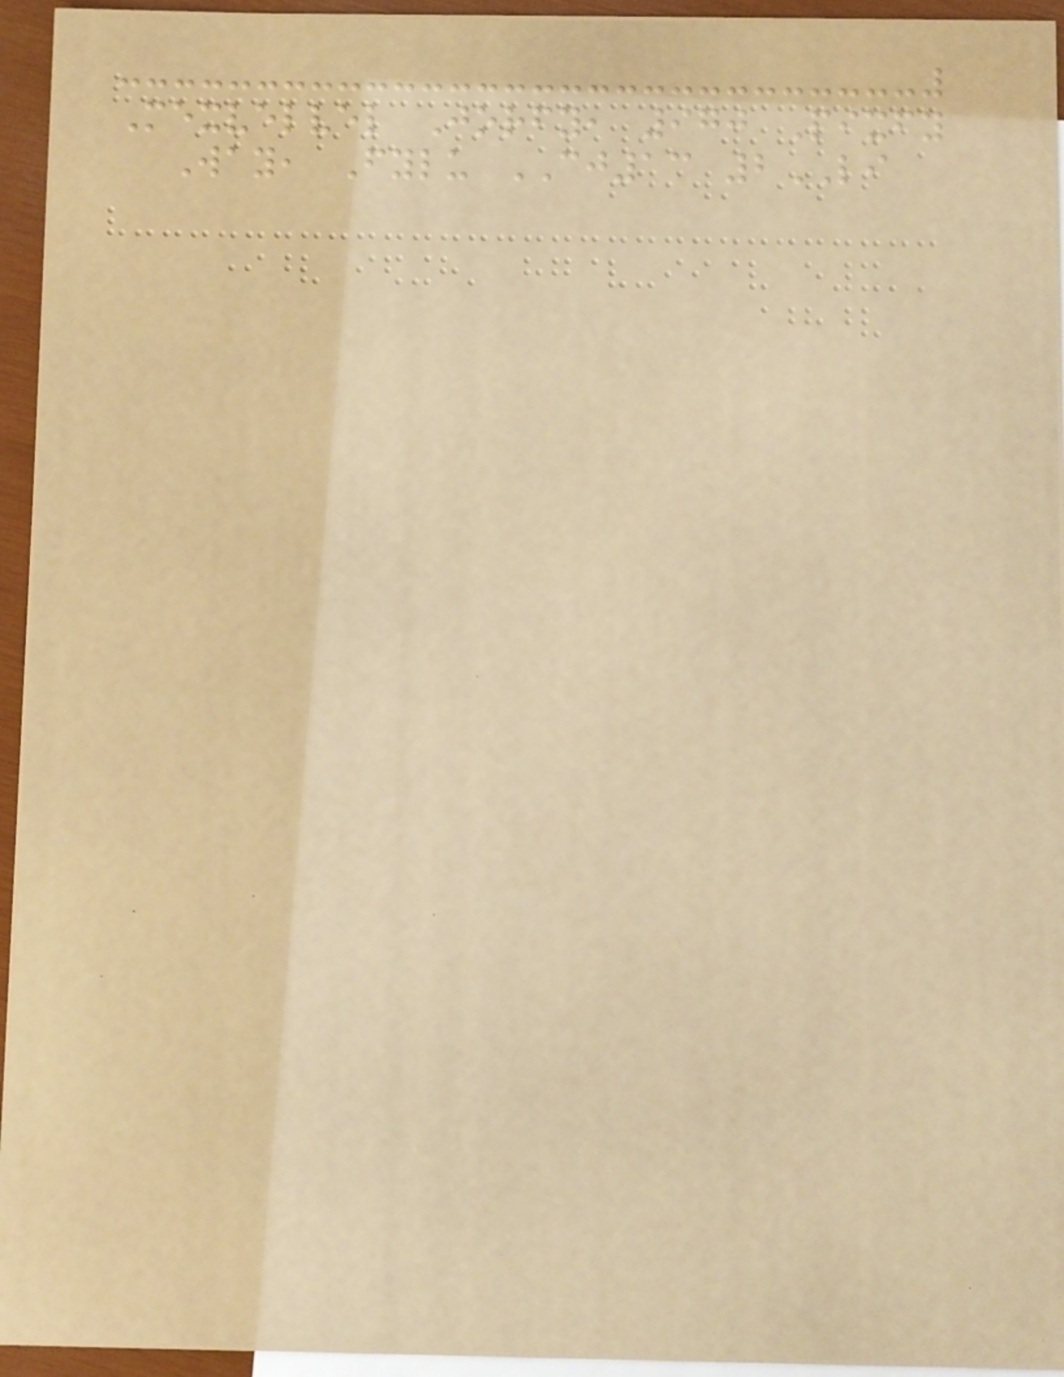Mexvelvel Jorfy, 970 Pixfy
Way, Fylu CJ13 2LI
